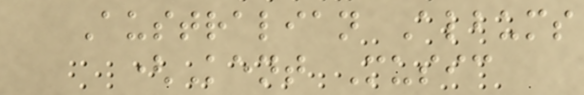Australian Albums
(Kent Music
